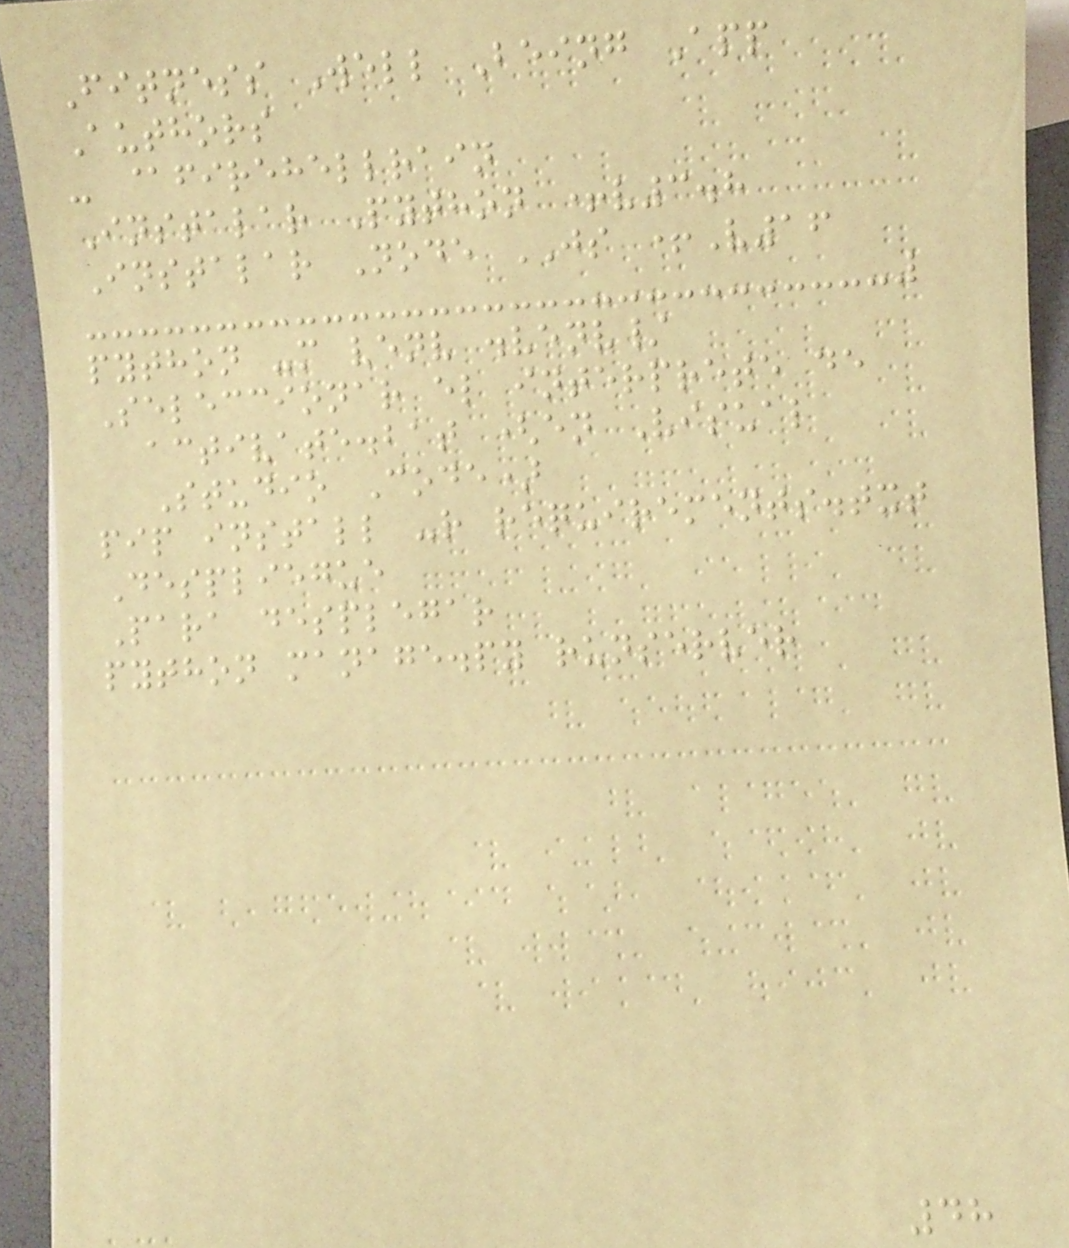Fitness Well Being App
Authors
- @firehellrain
Instalar Python +v3.8
Instalar Node JS +V16
python -m venv .venv/
Seleccionar el interprete de
activate.bat (en Visual
Studio Code)
pip install -r requirements.txt
Despliegue
Para desplegar
python manage.py runserver
48
